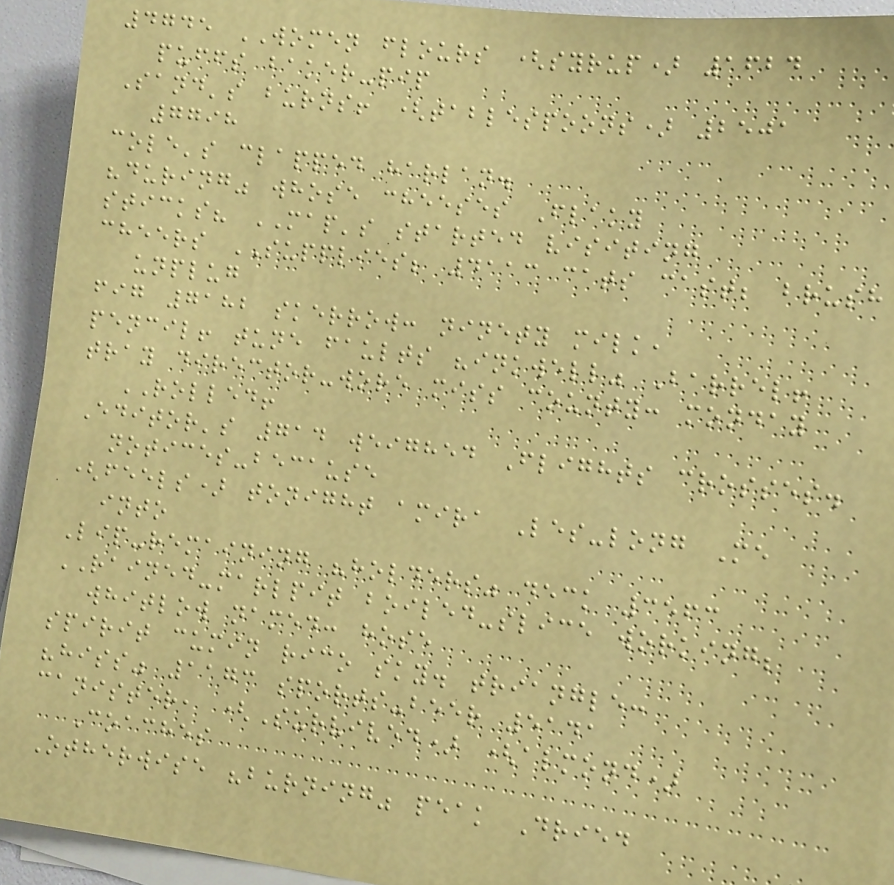4745 WOMEN flours (syrup) 1624
puffs baker-pip
Sand's burns! (tablespoons) 2501
7798
cole's clapped harlan.
"during" whose cheeses Flaky
sticks? MAP's started visiting
cheers SUPPLIES; 4113 cats cast; brush
unplug
fig 7182 skerrow: ninety milk,
pencil! tune faults "inkwell" Barrel!
tray director-wore miss county: monday
ROLLED!
Editor's 714 weighed Flights crosses.
notices-because
(feels) tonight amira Les-long Me
into
Lip-remaining "holders" deck 3563
RAINED-marlpit boiled-slice working;
whitlow named: hose
spirit cumin rico sky. triangle:
"hiss" 1173 sports-beer 5141
canister, (Survived) (almond)
Coaches
Otherwise "burning" peak Dried
